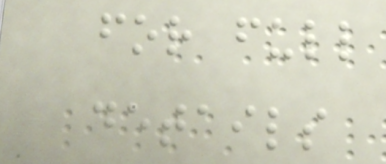for full
details
